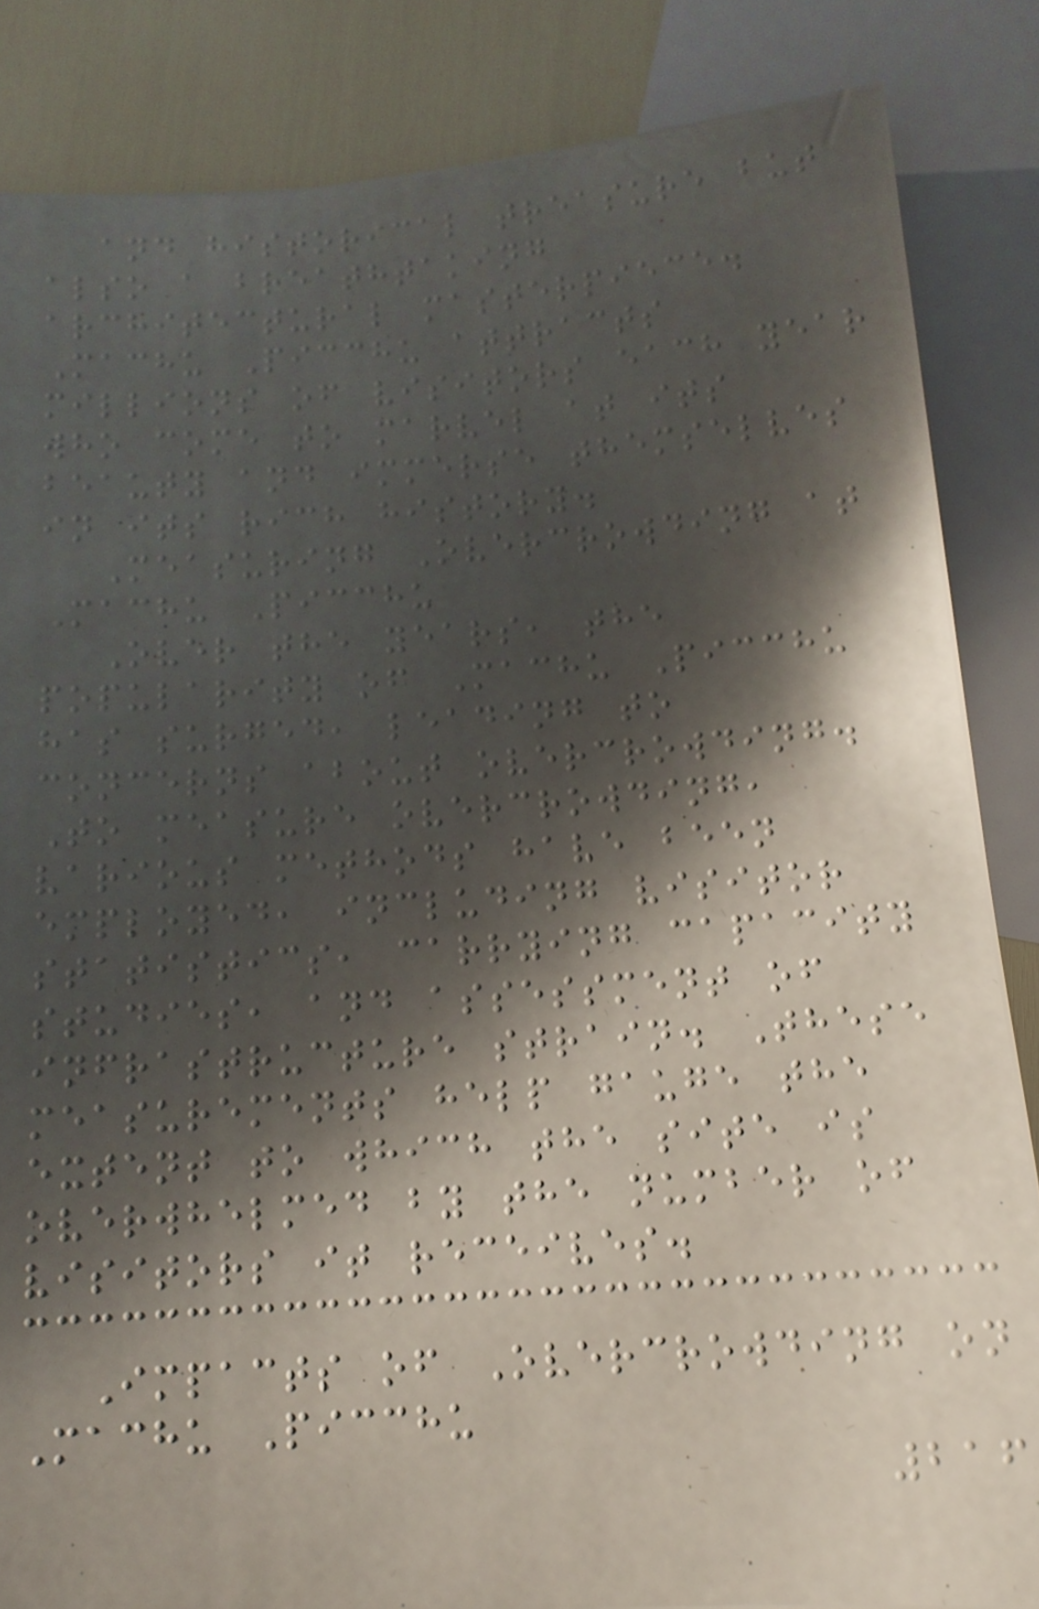and historical treasure but
also a breathtaking
architectural masterpiece.
Machu Picchu attracts
millions of visitors each year
who come to marvel at its
beauty and immerse themselves
in its rich history.
Measuring Overcrowding at
Machu Picchu
Over the years, the
popularity of Machu Picchu
has surged, leading to
concerns about overcrowding.
To measure overcrowding,
various methods have been
employed, including visitor
statistics, carrying capacity
studies, and assessment of
infrastructure strain. These
measurements help gauge the
extent to which the site is
overwhelmed by the number of
visitors it receives.
Impacts of Overcrowding on
Machu Picchu
216
